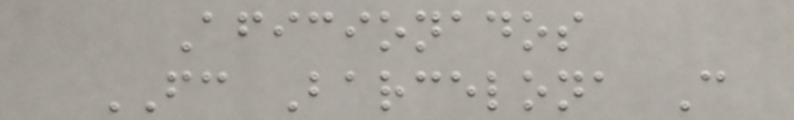Aficionados
FC Barcelona C
